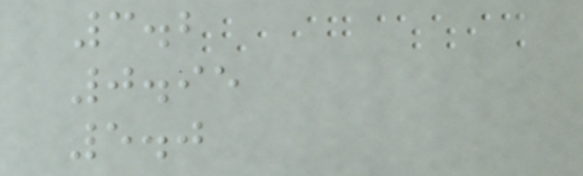3.2
0.95
5.0
